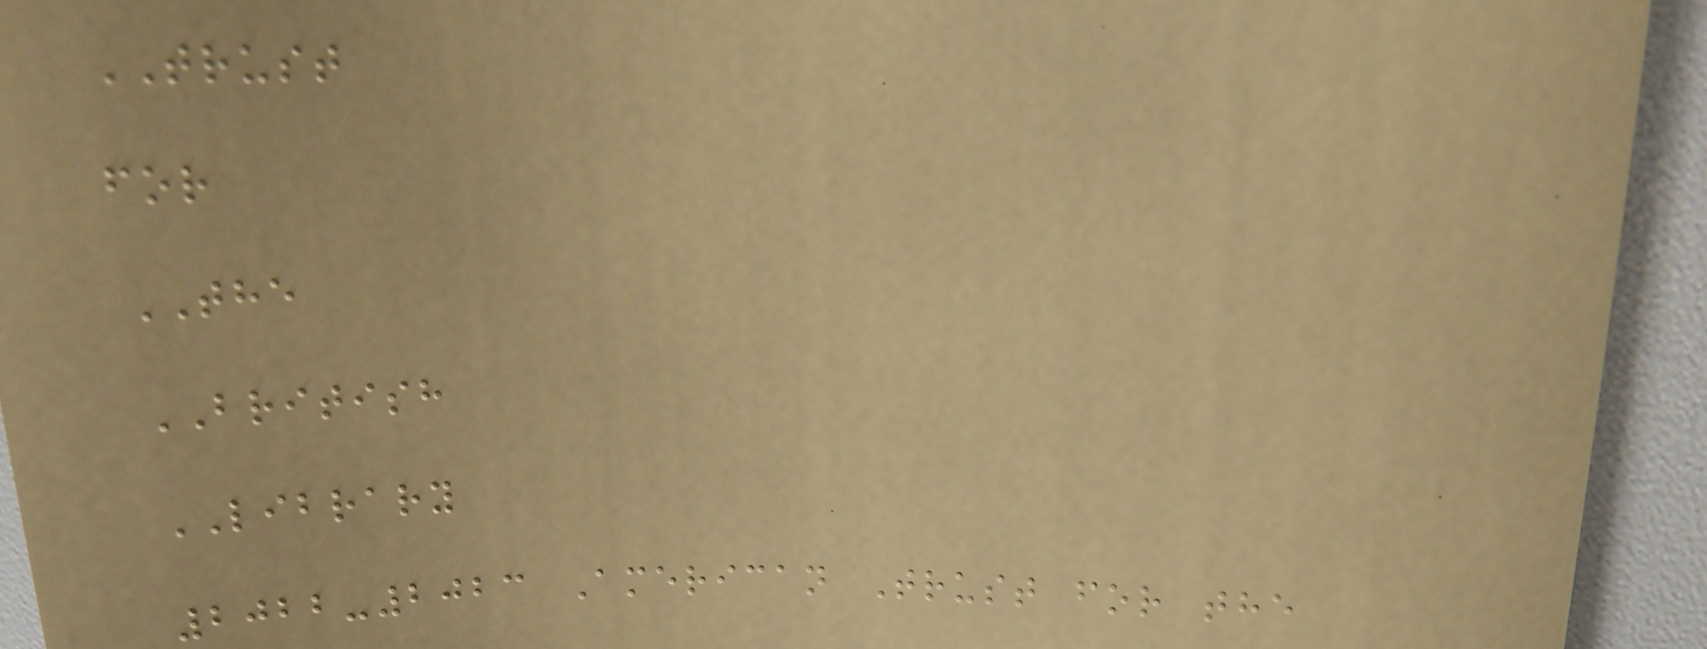TRUST
for
THE
BRITISH
LIBRARY
2022-2023 American Trust for the
